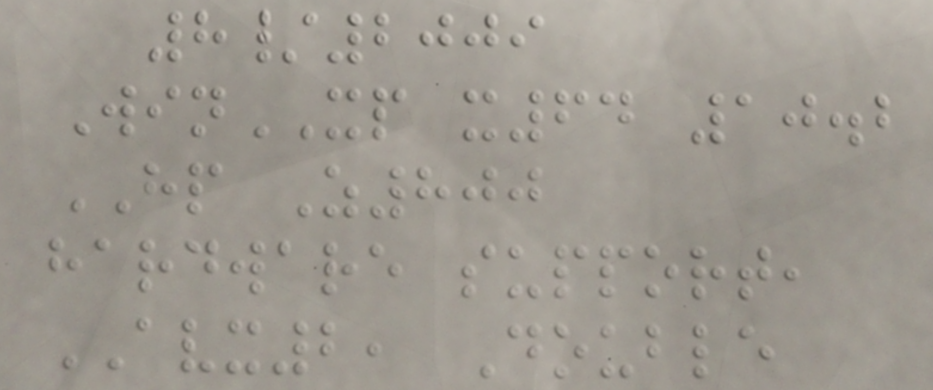8/2009
WinXP x64 10.2
HP Z800
hardware support,
AVX2, Double
